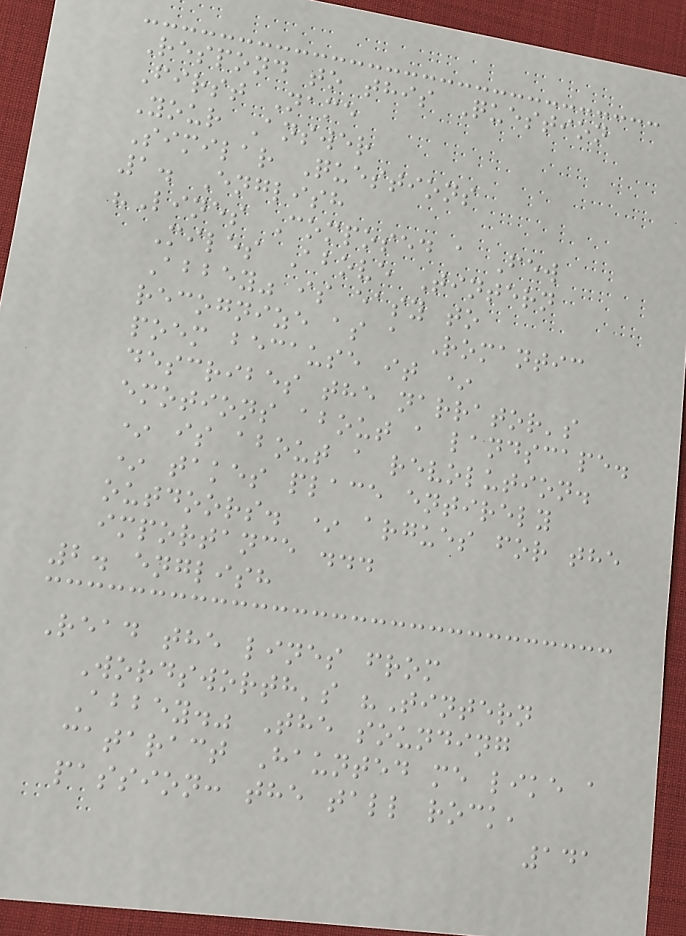Respond to this Question
First Name
Your Answer
Similar Questions
1. English
"Lines Composed a Few
Miles Above Tintern
Abbey" is easy to
recognize as a Romantic
poem because it *
describes the narrator's
emotions about a landscape.
* is about a revolution.
* takes place entirely
outdoors. * argues for the
importance ...
2. english
Read the lines from
Wordsworth's "Tintern
Abbey." The sounding
cataract Haunted me like a
passion: the tall rock,
141
